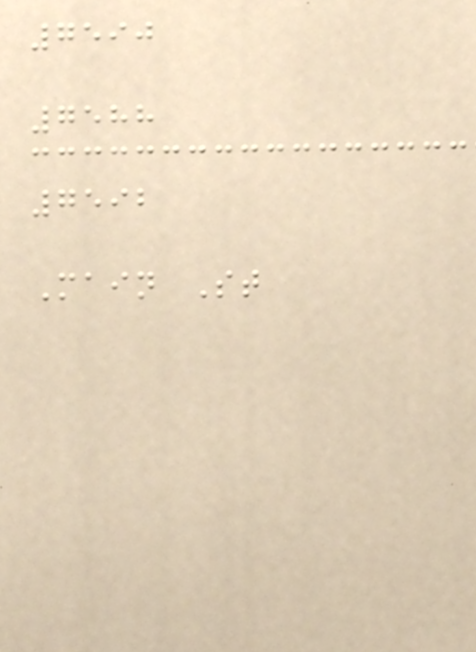7590
7588
7592
Main St
